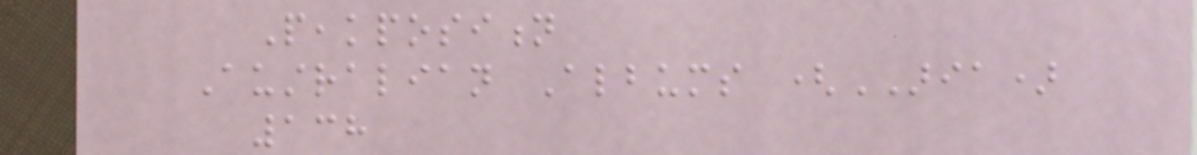Peakposition
Australian Albums (ARIA)
138
